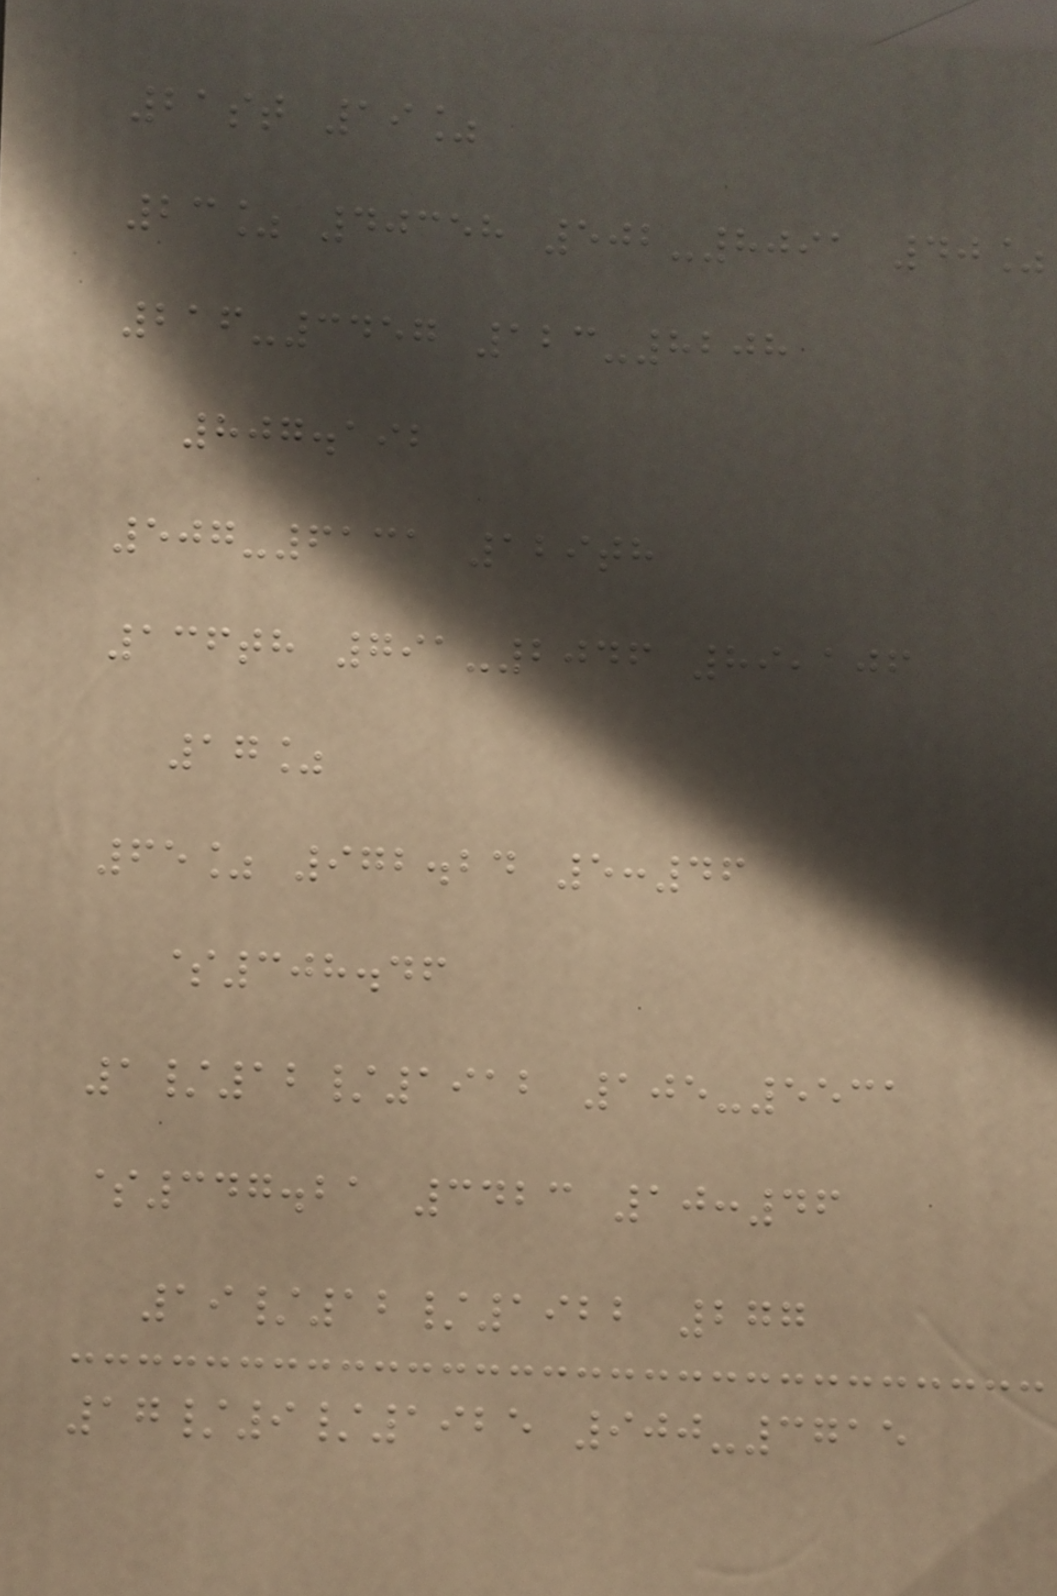21st 19%
23% 40358 502-8091 40%
216-3457 123-8208
807.192
507-6131 129th
136th 791-2046 89,106
17%
65% 972.24 5:46
$308.46
1/12/1912 105-5531
$347.21 3423 10:46
19/12/1922 277
17/9/1925 900-3715
